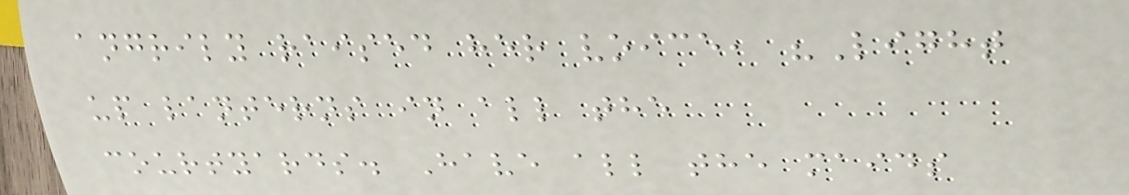angrily raised her voice, "Light
up lanterns in all the
courtyards. Have all the maids
